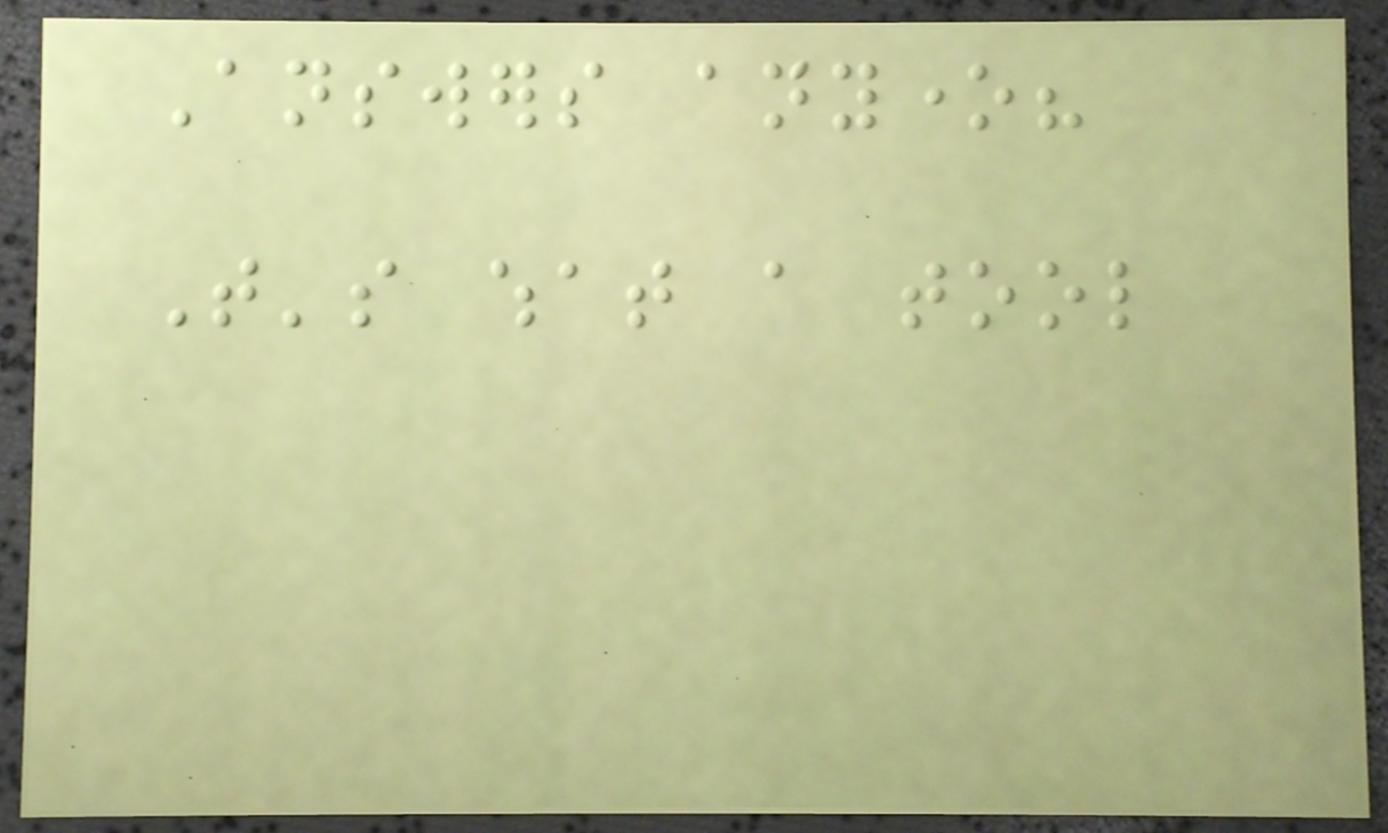Answers anyone?
That's what a tool
